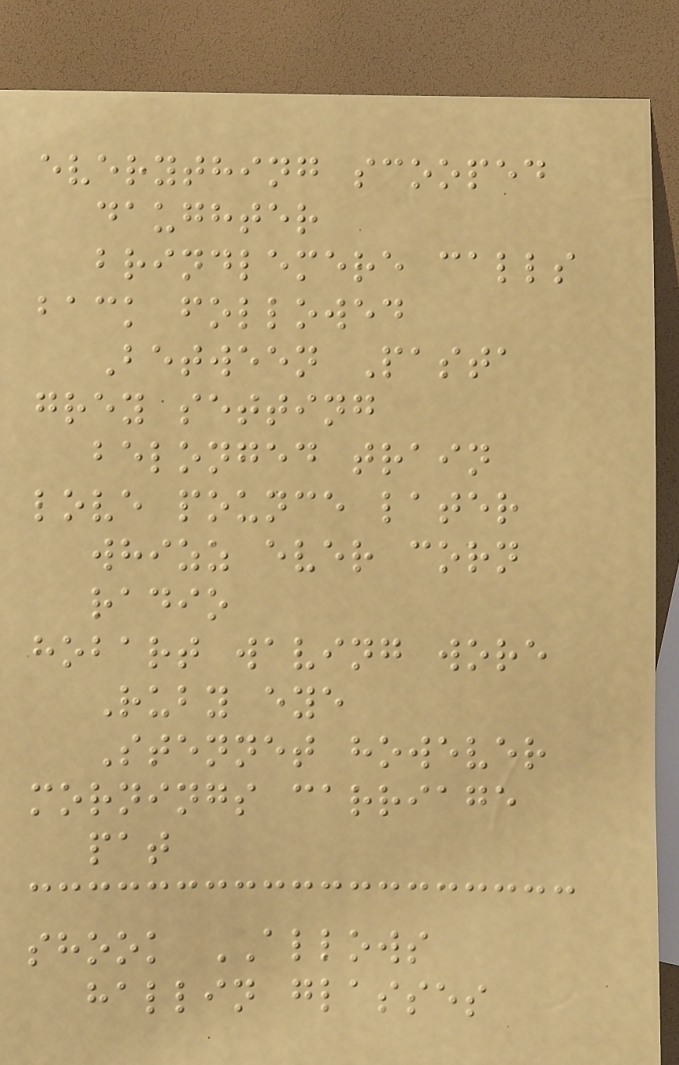everything scooped
daughter
brindlemere calls
back followed
Between Pasta
grey setting
belonged train
love pounce later
whizz ever corn
radio
hobart waving wore
Ruby eye
Stennet however
mornings carriage
pat
shook ALLOWS
hallin glasses
